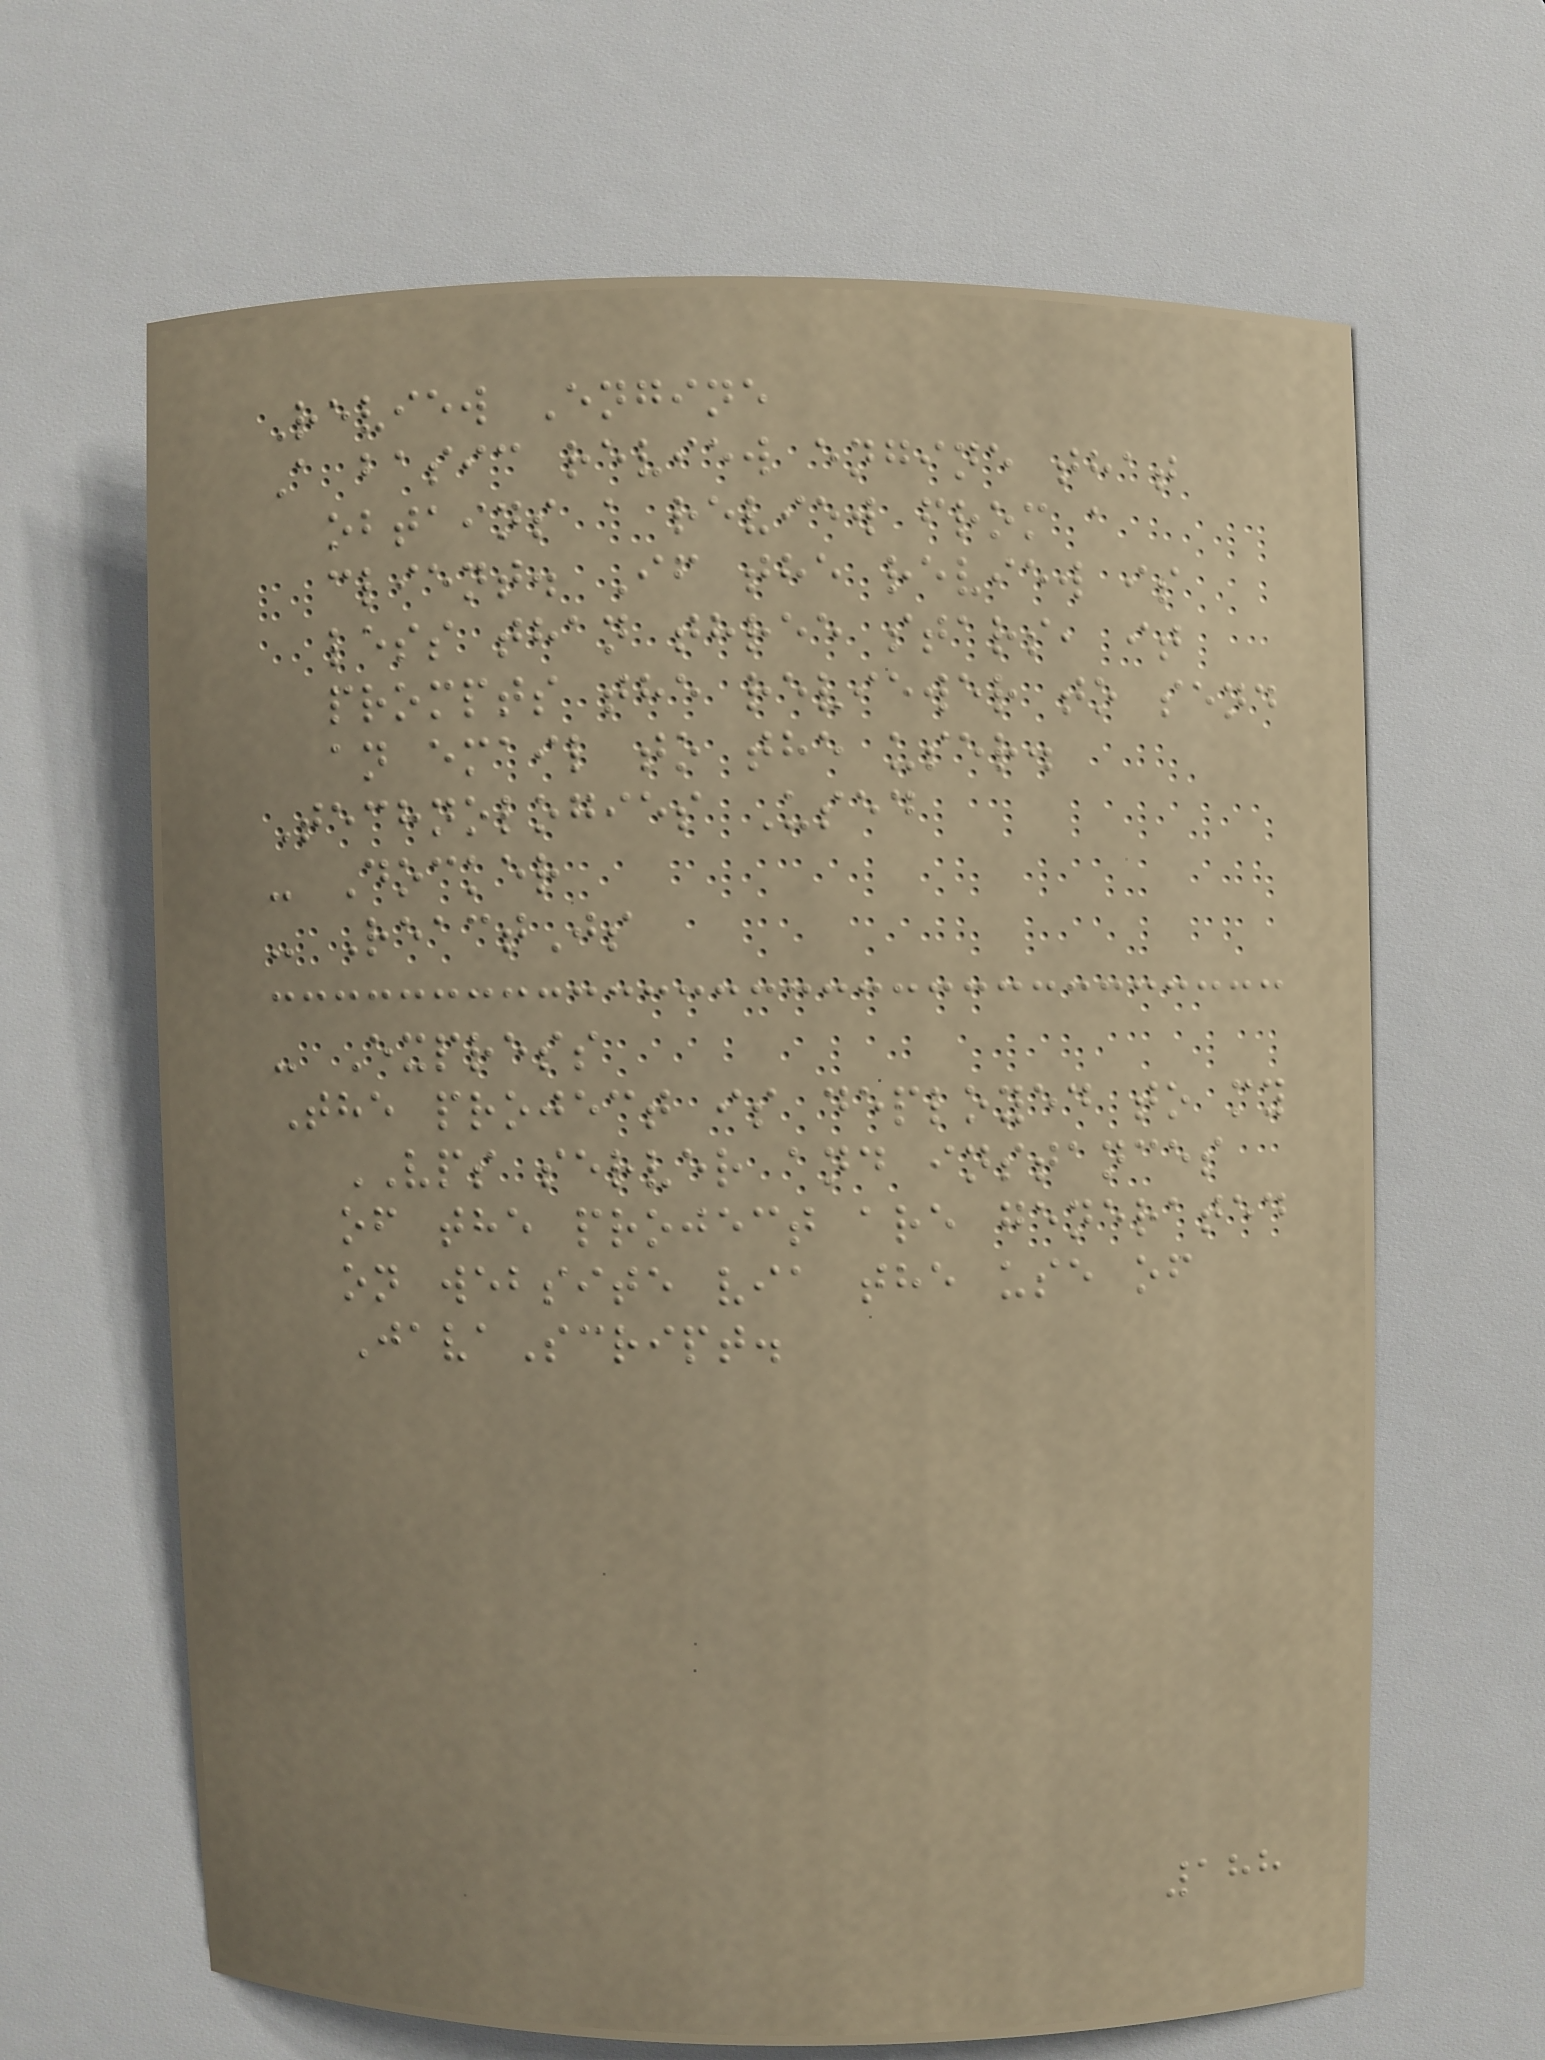Review Engine
A basic review engine that
obtains a review from a
client. If the review is
less than three stars, it
prompts the reviewer to send
an email to the user.
Technologies Used
- Docker
- ReactJs
- Express
The project is deployed to my
VPS server and instances
of the project are generated
on website via the use of
JavaScript.
188
